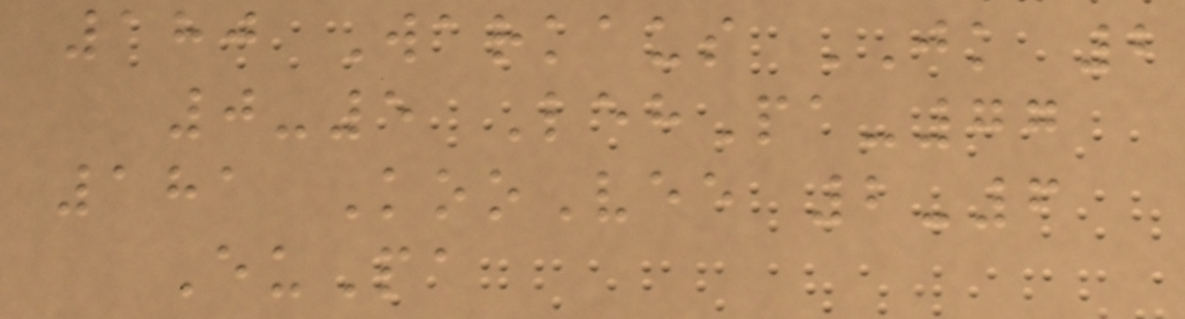180 Warkaus JK 2
0-5 LehPa-77
181 KooVee 2-6
EuPa
